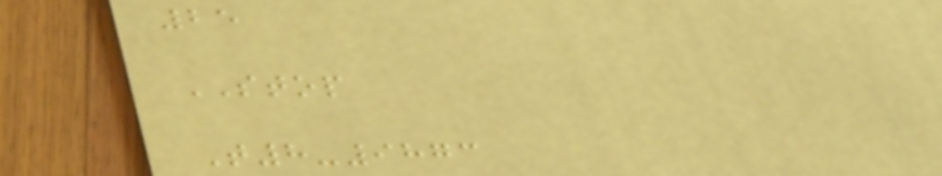25
STOP
T8-9873
